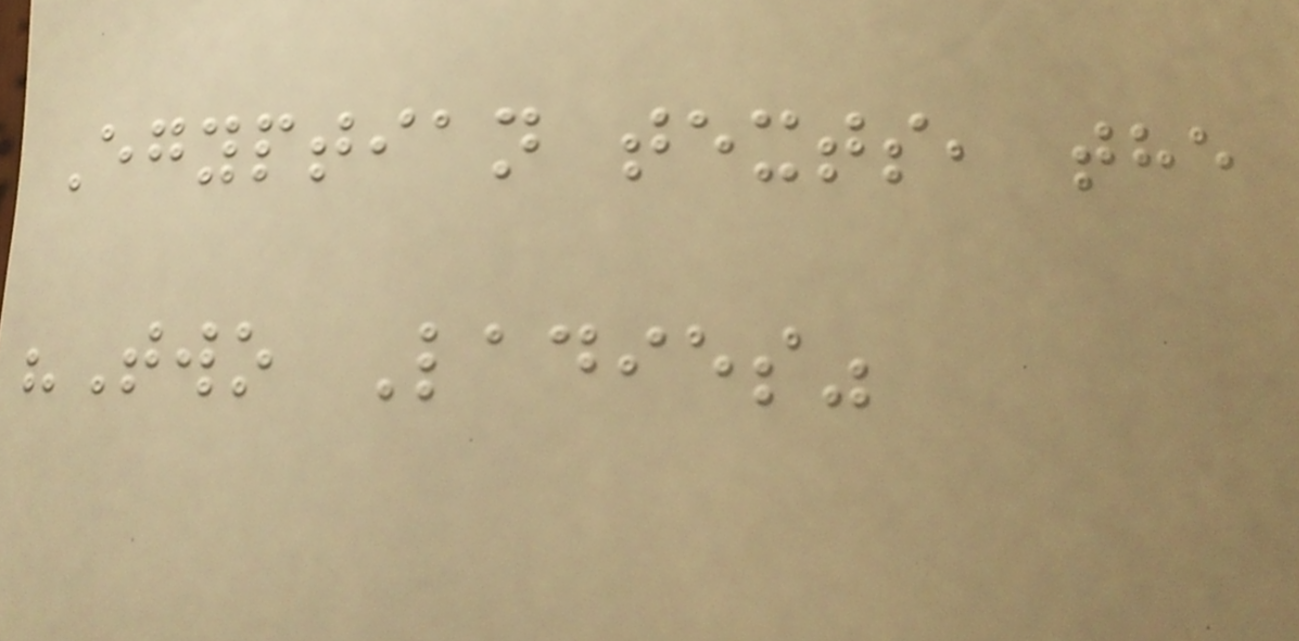Egyptian texts, the
"Two Ladies"
